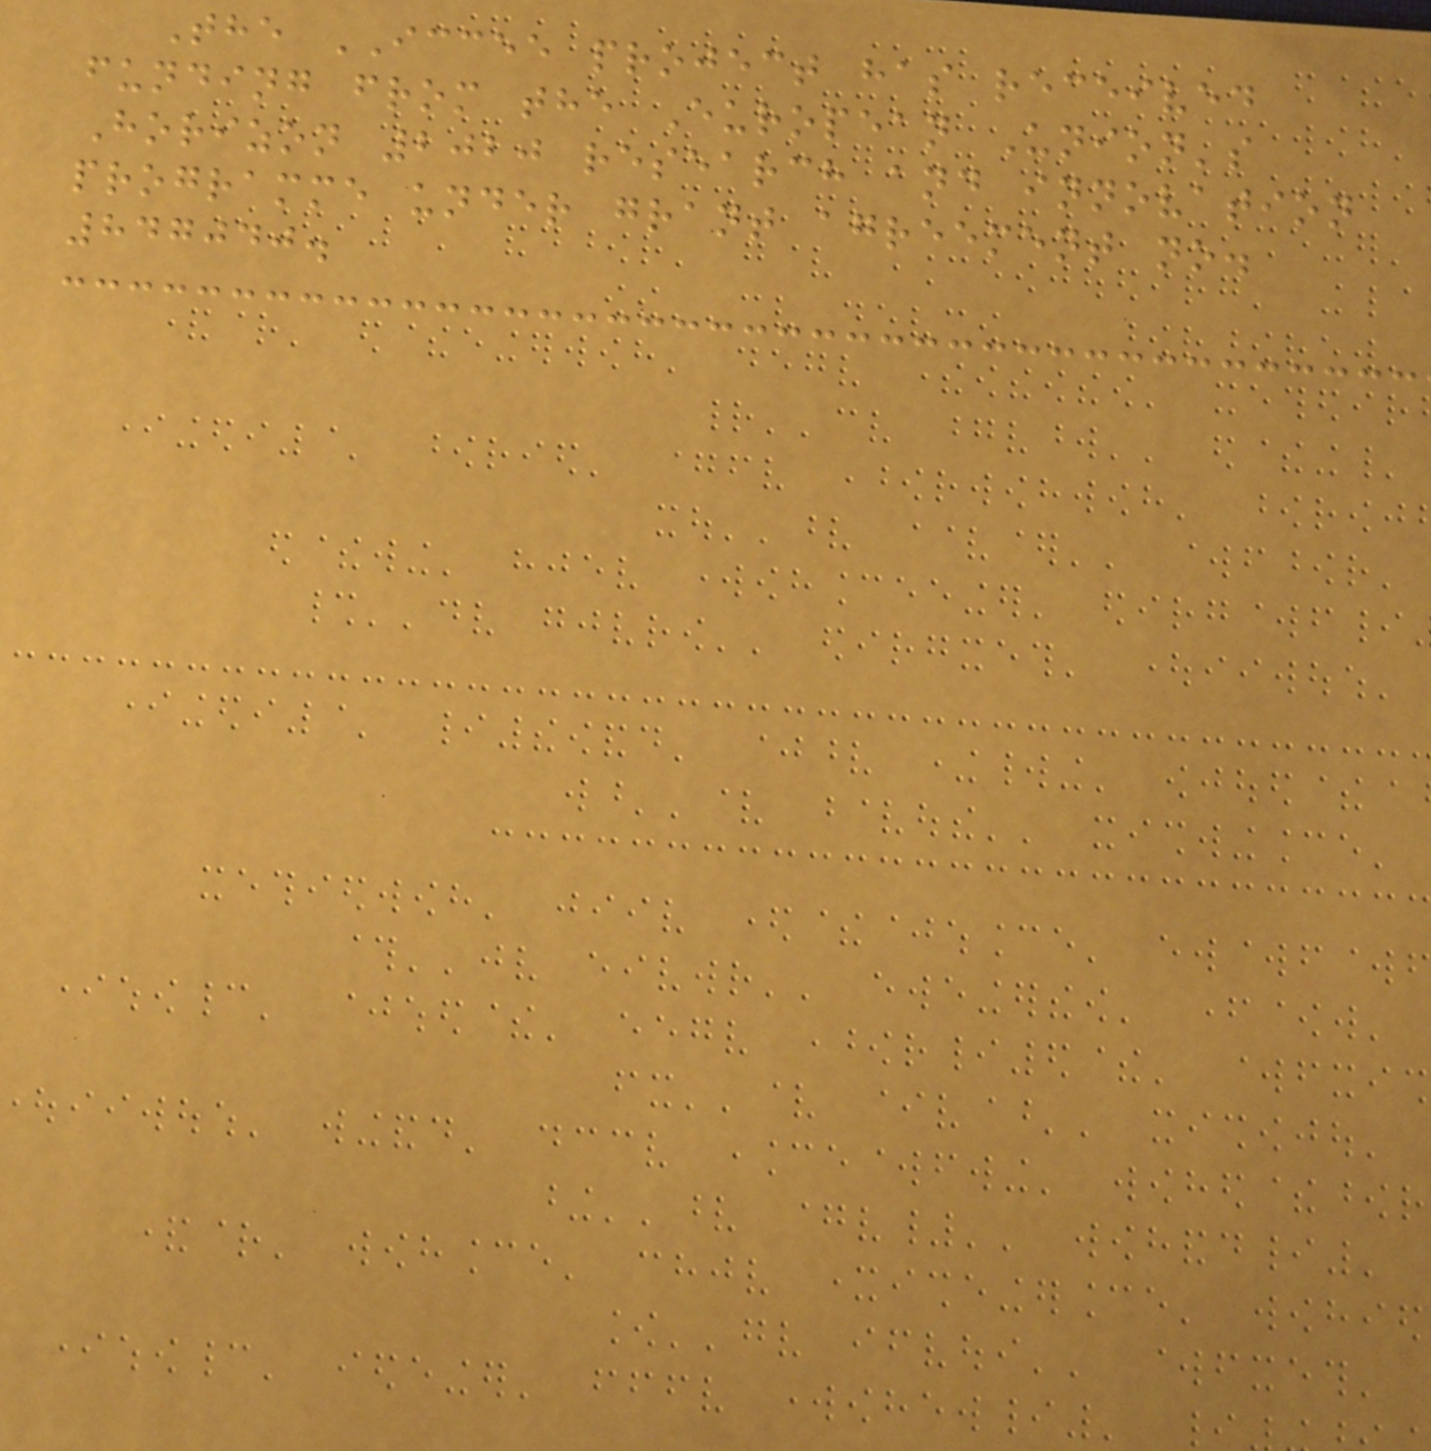The ICCEE project has received
funding from the European Union's
Horizon 2020 research and innovation
programme under grant agreement no.
847040.
